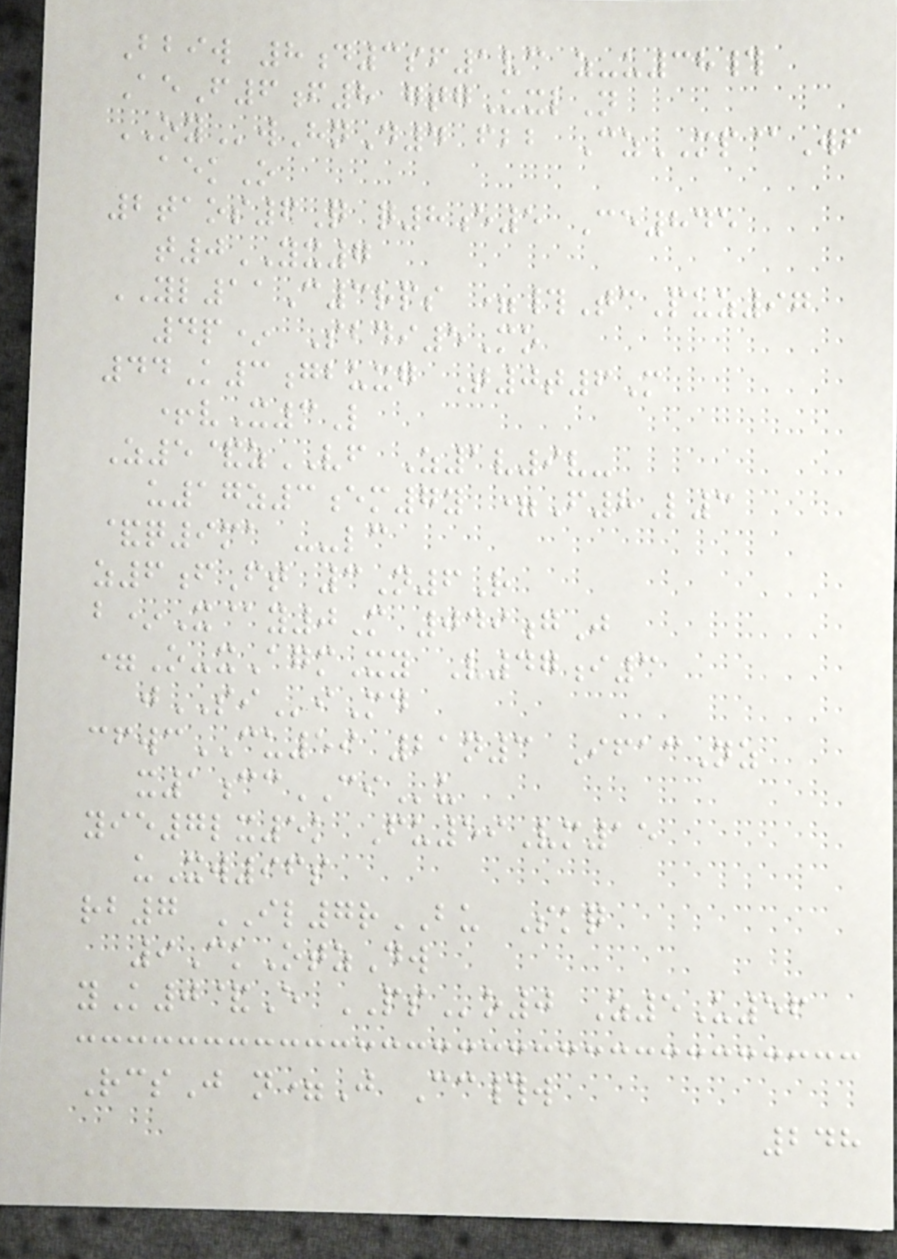Bbiw 8d3sf1vc z-u38#
AeF6f8 gtgUxlN
OYwHnD4 fbb CzMP@Wf
aekO
2taos6Q q8e5 Ce845
t0YX7
YL11C3rps =#TcPuz97
4p* Sbdi5Mo
44K3gbuxg T0t6M
+vX3L
Z5&zVF Z1v9v-
u17z3em7y =F8L3
&q9ma --lc
z6fFt 3N6R
b*X@y0M 049gJ
=O-xAgmXy V47i3
jSIiMd
cfwcCU59 21n3 IfacNz
x1ccCIu
yie7lx5k Fu59Vm15
uXw96s
rb7 IL7rBU Skq
9CkOtzDw
yK0&E PSo0 Z5U56
RcsJ n=J Cc#w
248
